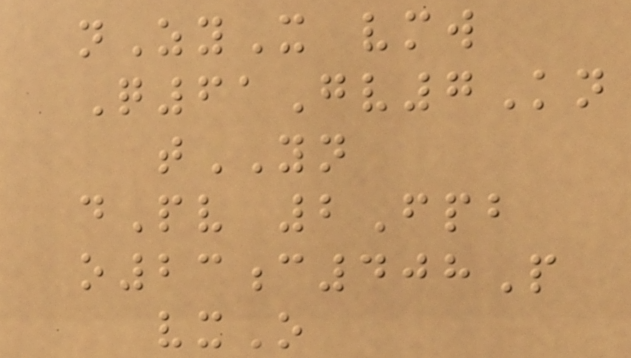nZyX vmw
Q61Gv7Kn
tYN
dPv 2Fpb
o23c408P
vxO
